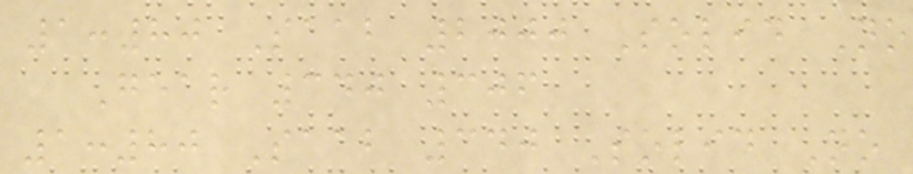1:80 Saab 2000 Solid No
Gear 340 306
1:80 Saab 340 Solid No
